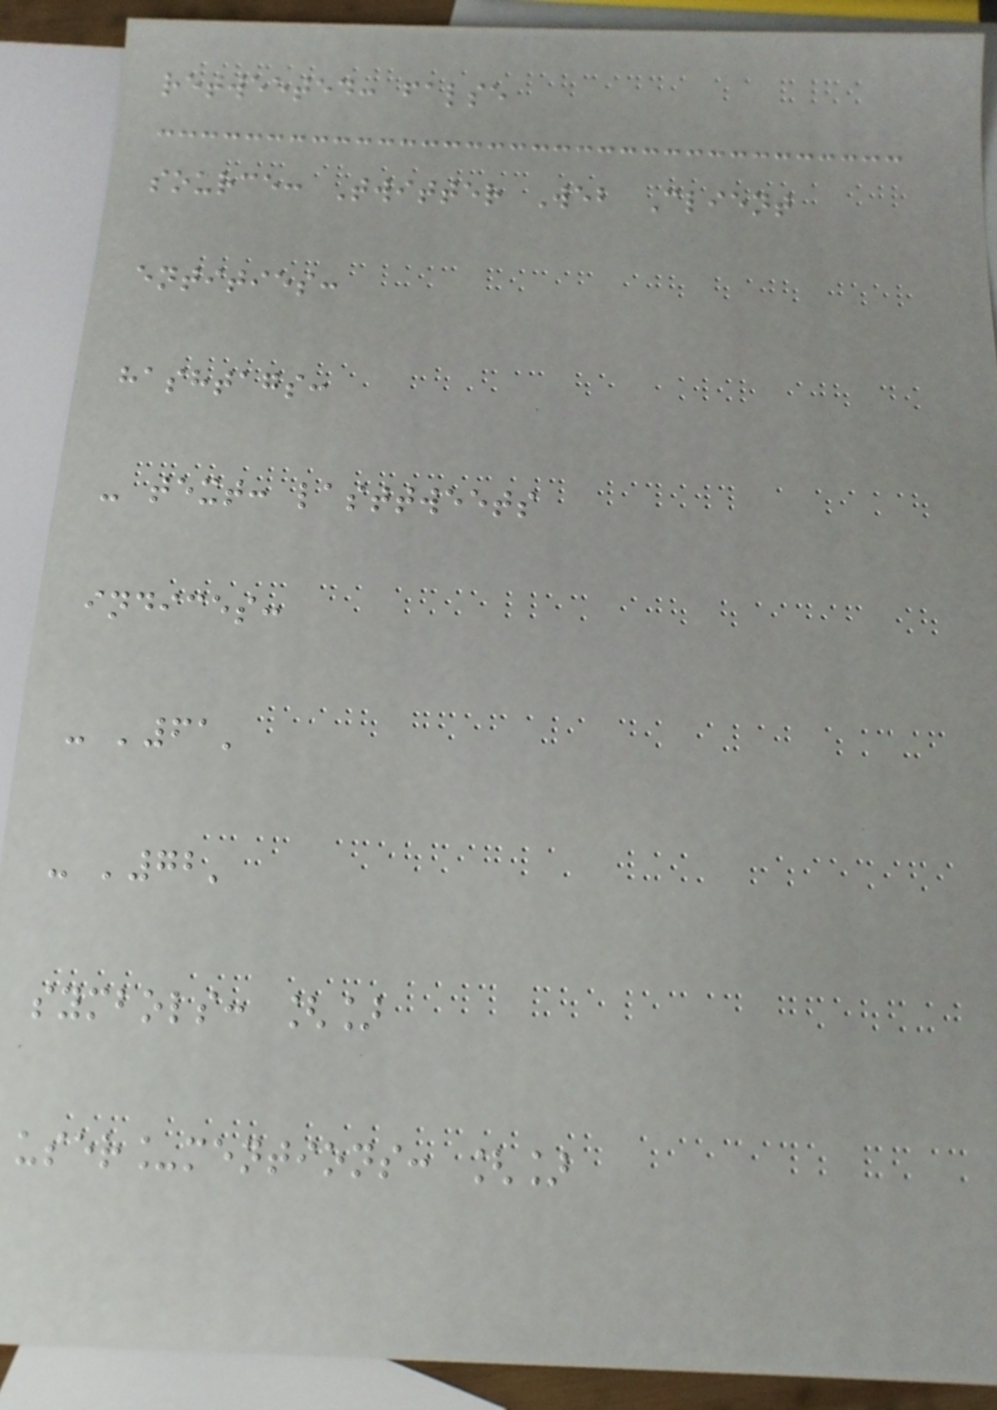retweeted: false
source: Twitter Web Client
entities:
hashtags:
- text: lasttweets
indices:
- '61'
- '72'
symbols: []
user_mentions: []
